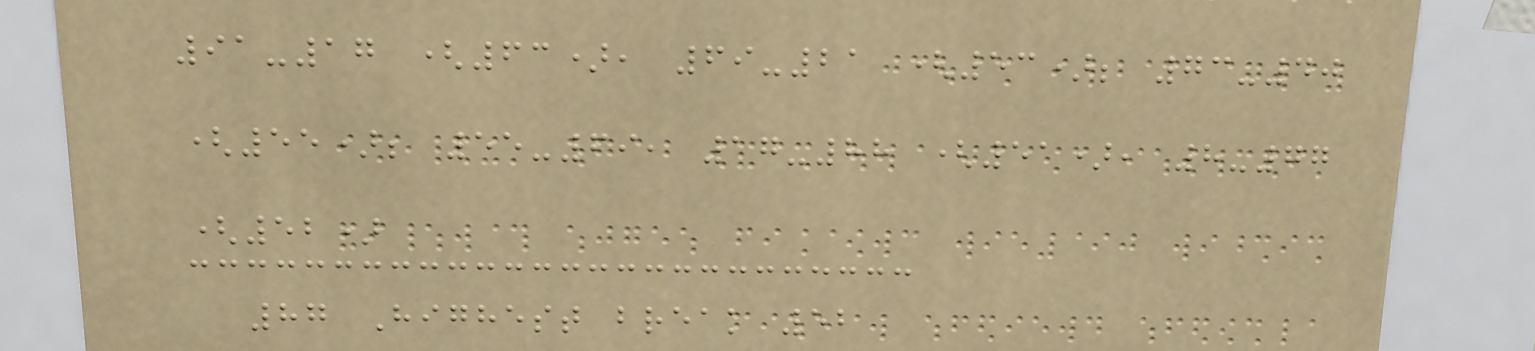91-17 (63), 69-21 (53); 73-40
(55); 55-69, 17-88 (51), 8-77
(52)
87 Highest break 52
